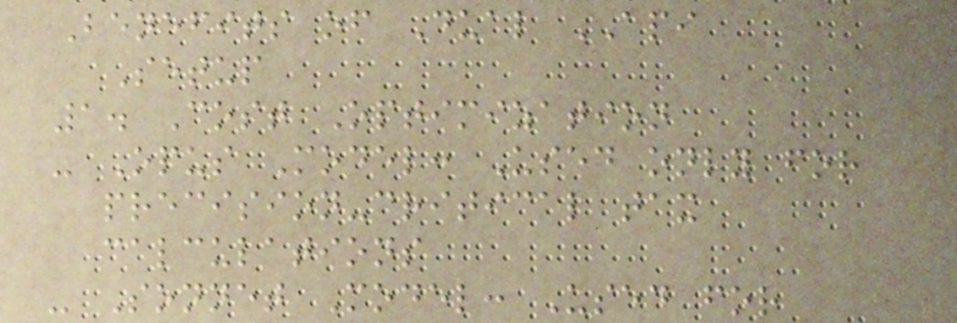Benefits of Dual API
Setup
1. Cost Optimization
- Opus Model: Used only for
precision-critical tax
calculations
- Sonnet Model: Used for
